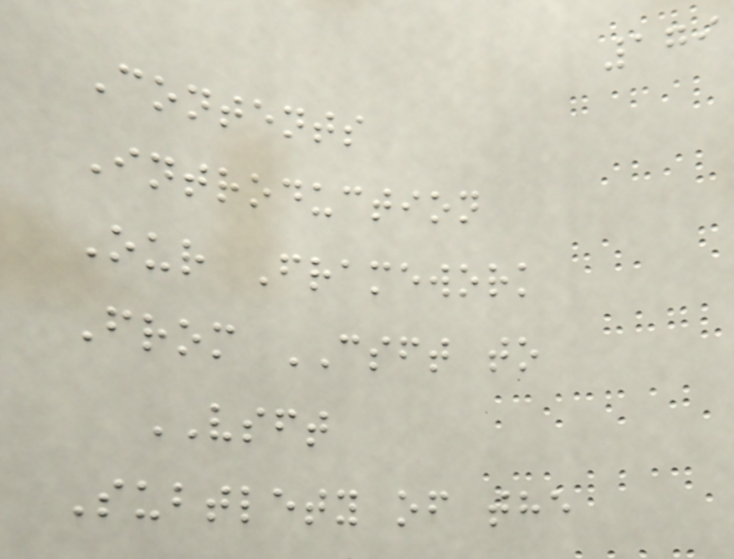179
Contents
Introduction
Our Framework
From CSFT to
VSFT
Subtlety of the
